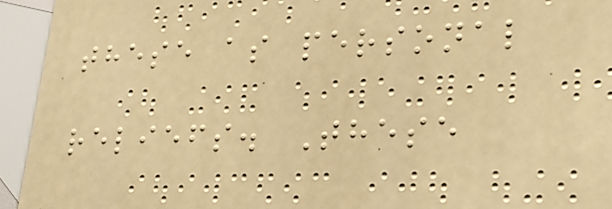these as personal
reliefs. These
